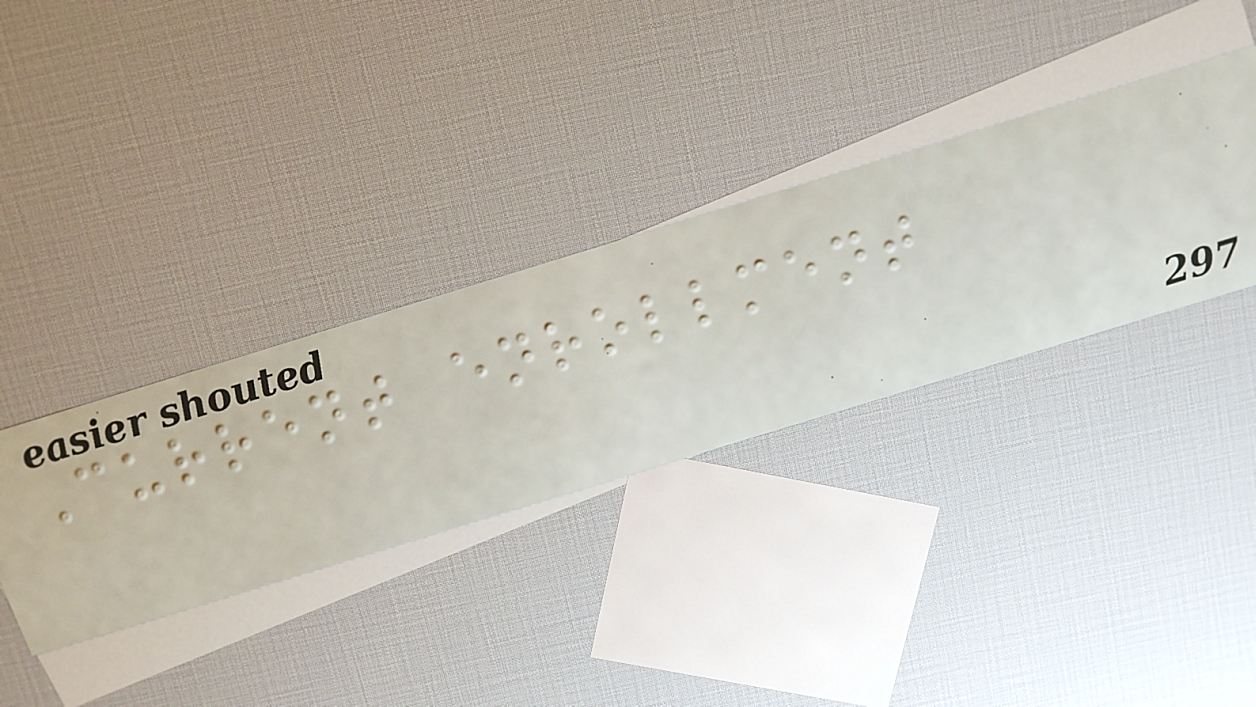Current enrollment
